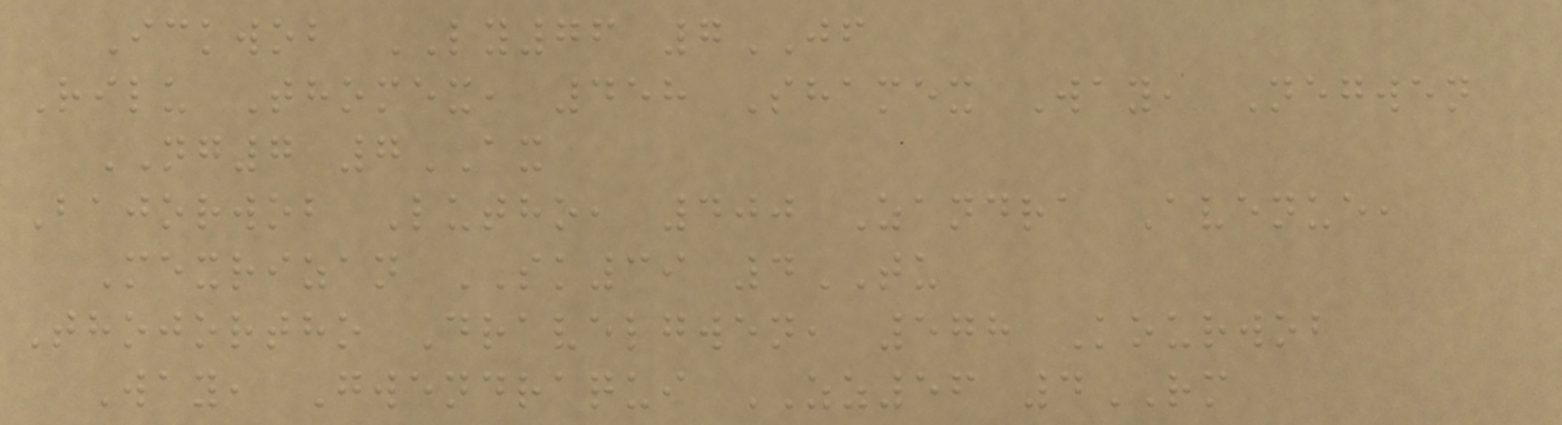Ickwob LY76 7JF
Rilu Thomex, 458 Shamex Way, Negwen
NG7 7AX
Bajorwob Lutho, 400 Zandra Avenue,
Mexrizan SK39 4TU
Thojortho Dravelgwen, 578 Kourwob
Way, Gwendraqui ZZ56 4RM
